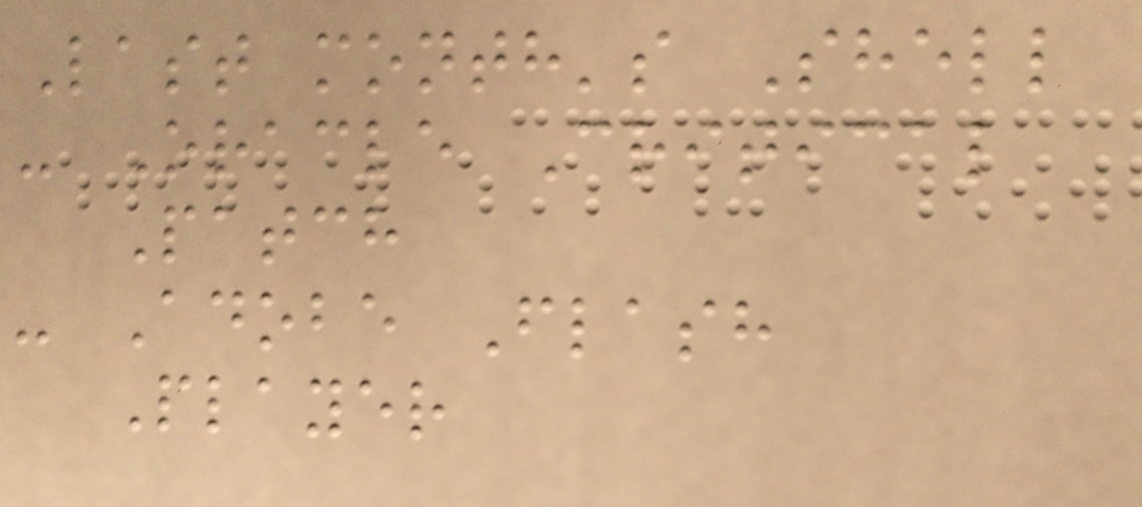Last month's Shell
- Oracle Critical
Patch
- Adobe Flash
Player
